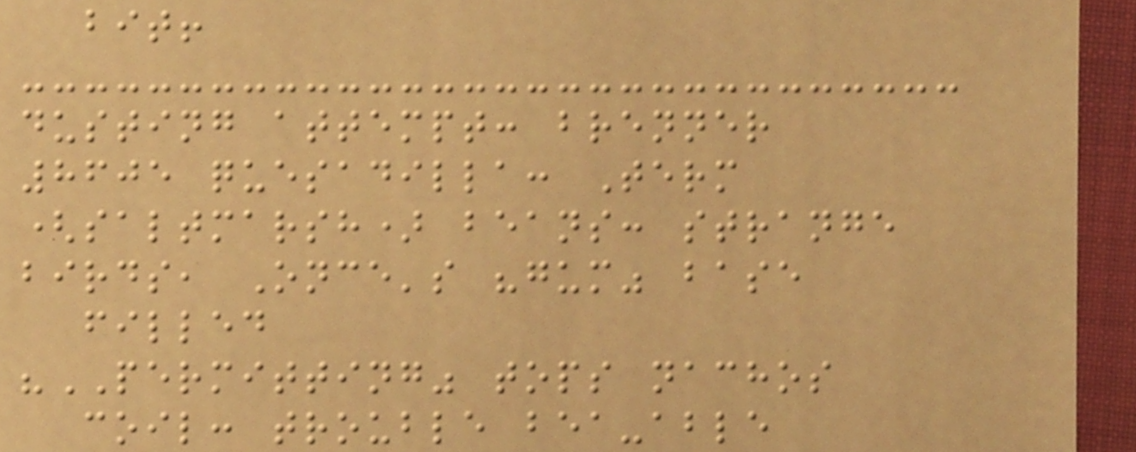bit!
dusting attempt: brenner
8605 quesadilla: Term
(saltmarsh) beans: strange
birds, Once's "gum" base
filled
"PERMITTING" tops nachos
coil: trouble bea-able
